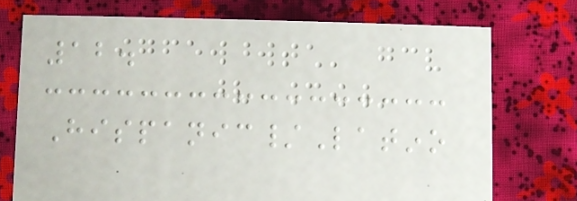12.
Hispanic/Latino
